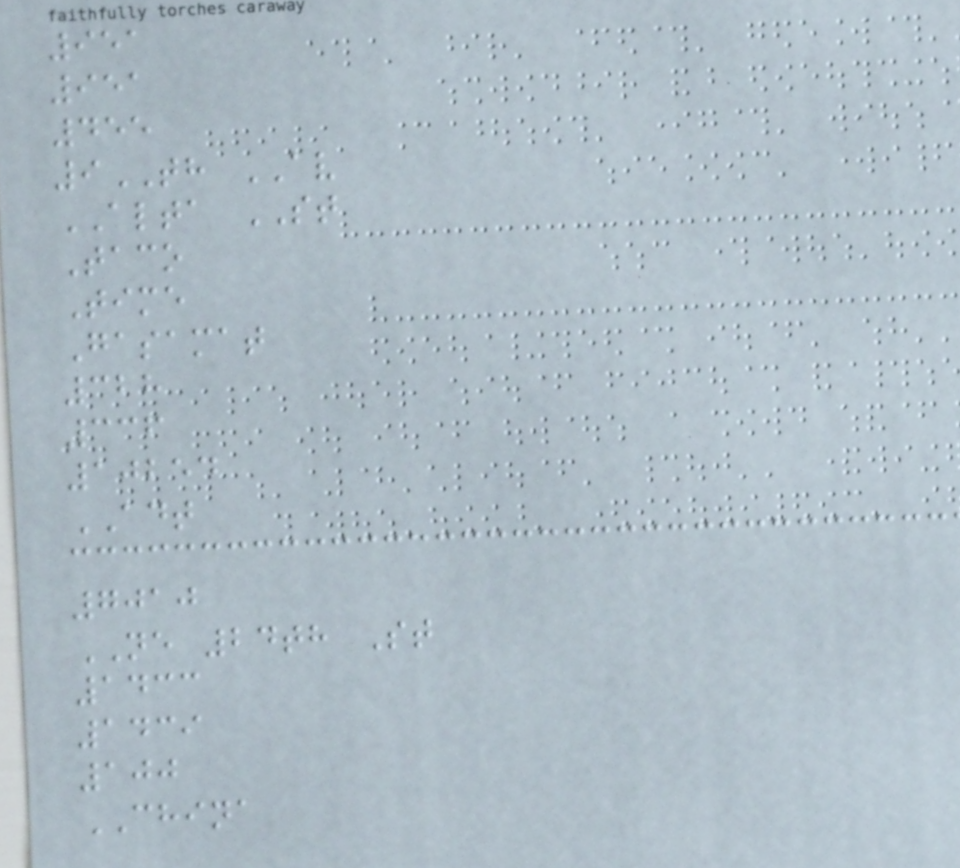951
951
455
9TH AV
ALTA ST
Taco
Time
Gasamat
328
336
10254
ADT
7010
NE 24th St
1433
1439
100
CHINA
